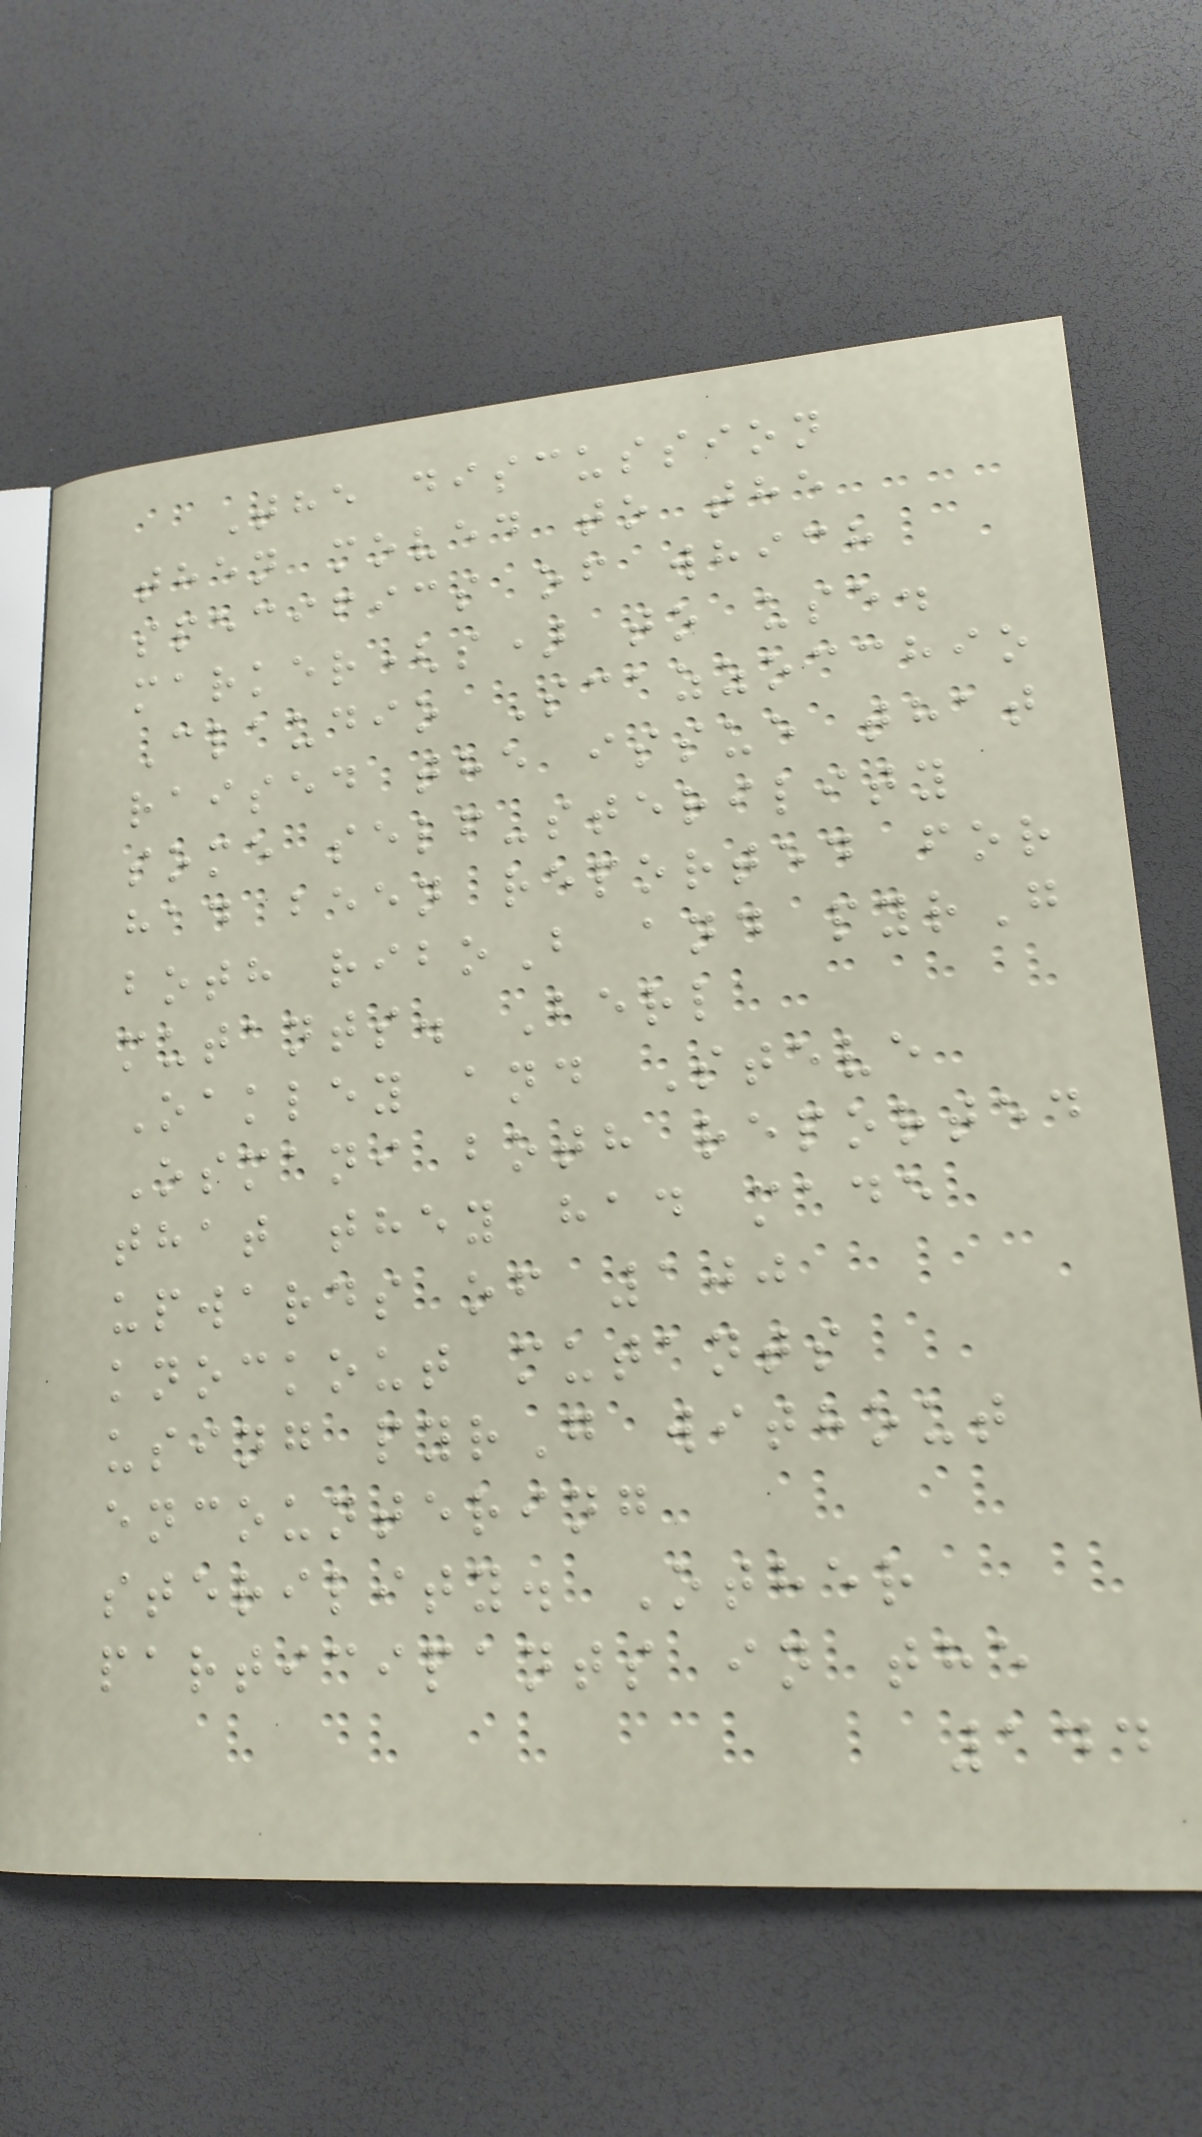The discussion
then moved to the
specifics of which
marker(s) to use.
Claudio Scazzocchio
raised the issue that
some self-sterility
had been reported for
both riboB and pyrG
mutants. Berl
Oakley and Steve
Osmani both reported
that they had made
upwards of 100
knockout mutants
using pyrG without
encountering
sterility. Other
participants in the
144
